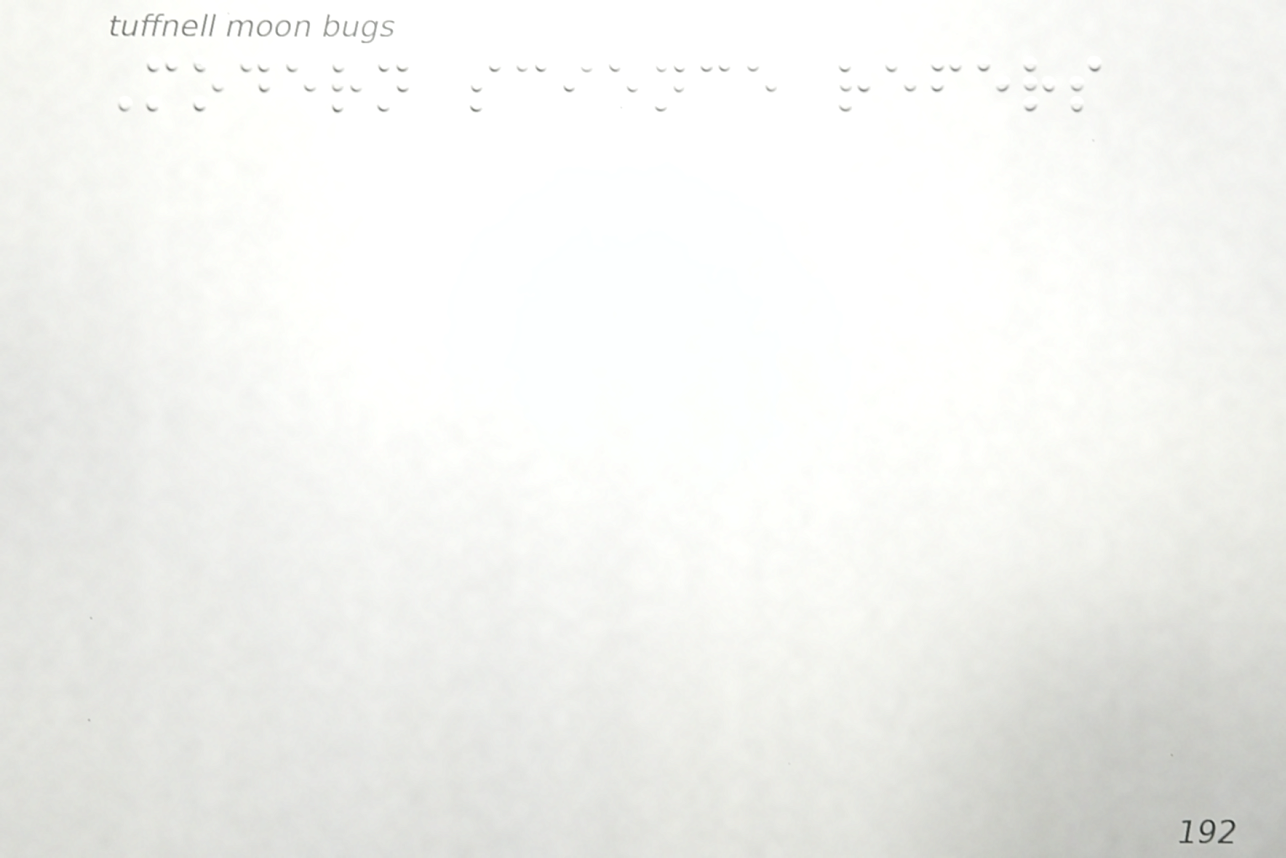Modern science refers
